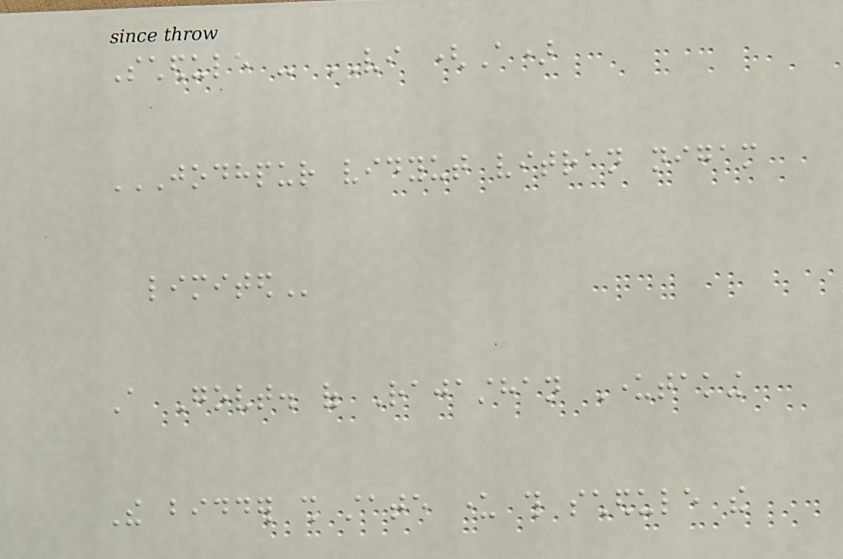Schedule - VI (A)
JODHPUR VIDYUT VITRAN NIGAM
LIMITED
A Govt. of Rajasthan Undertaking
The bidder shall state under this schedule the
